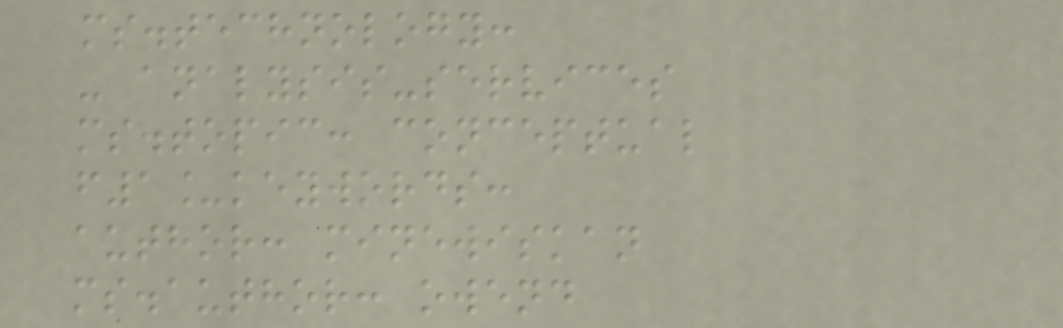ms.technology:
- analysis-services
ms.topic: conceptual
f1_keywords:
author: minewiskan
ms.author: owend
